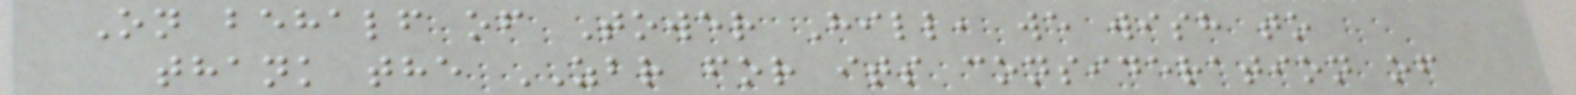On behalf of Tower Hill, we wish to
thank the ZBR for its consideration of
